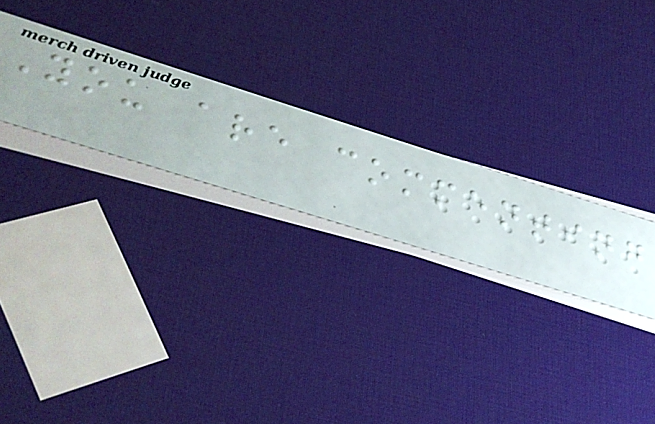You are commenting
